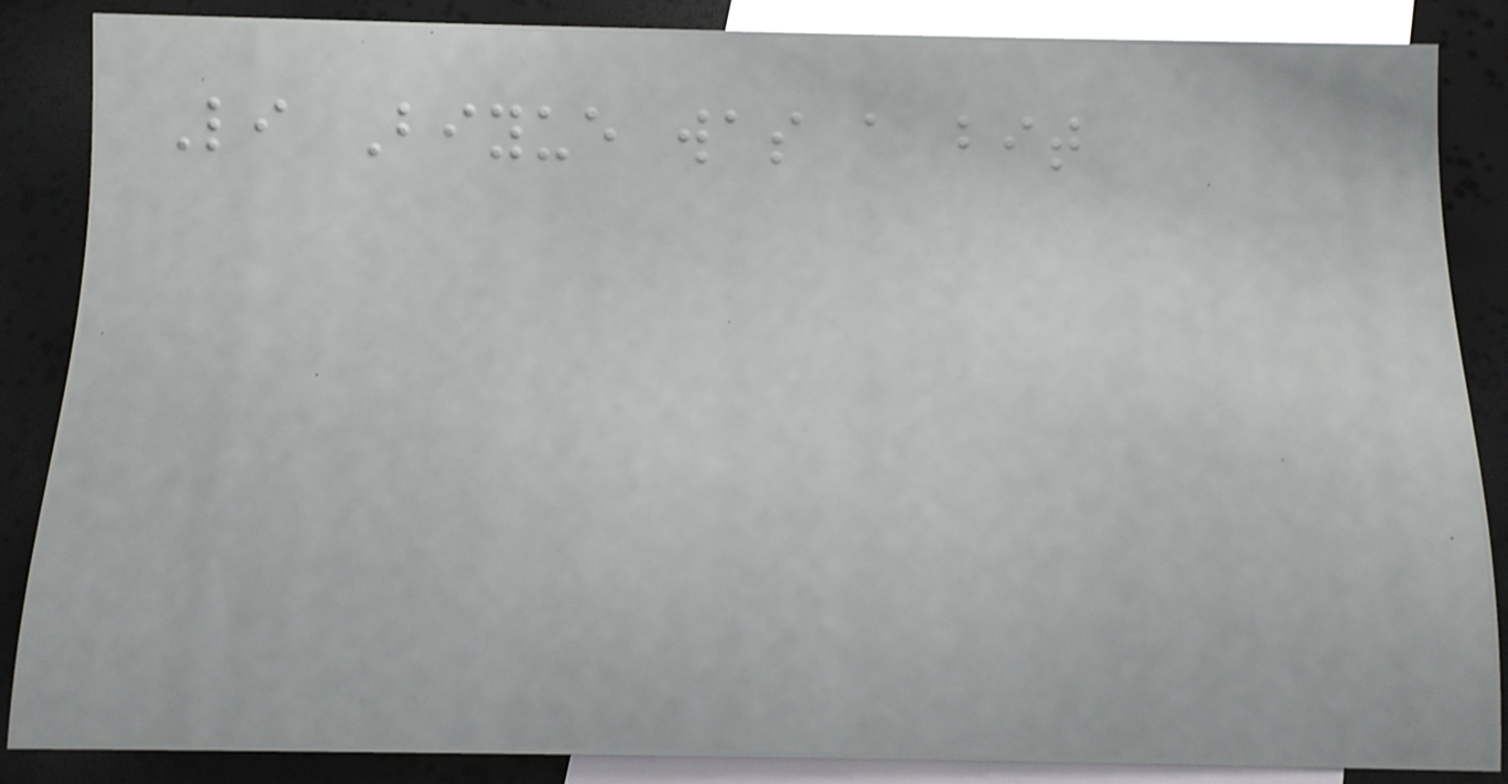Li Biyue was a bit
